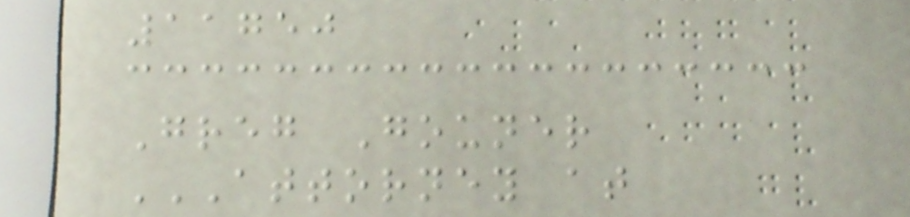11750
Greg Gouner
ATTORNEY AT
